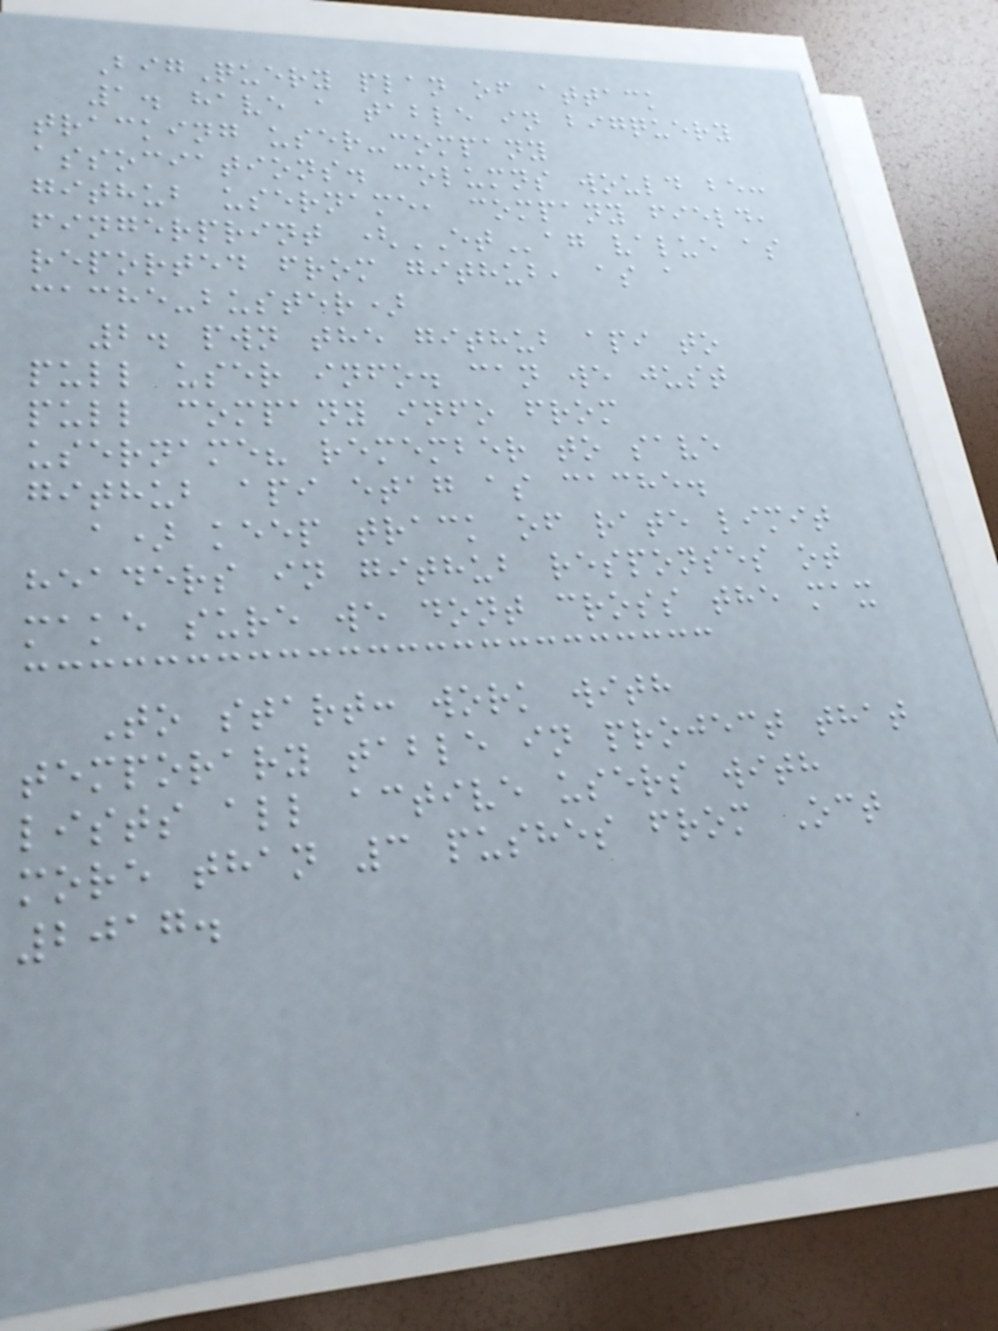BigQuery plan of attack
1. have a table in bigquery
tracking user-company
associations. columns would be:
github username, company field,
fingerprint (ETag value as
reported from github, as a
cache-buster)
2. pwn the github api to
pull user info. can we just
pull company info from
username? remember to save
github api etag as cache.
a) keep track of rate limit
headers in github responses ot
make sure we dont cross the max
To start: work with
temporary table in project that
lists all active users with
more than 3 pushes from Oct
2017.
